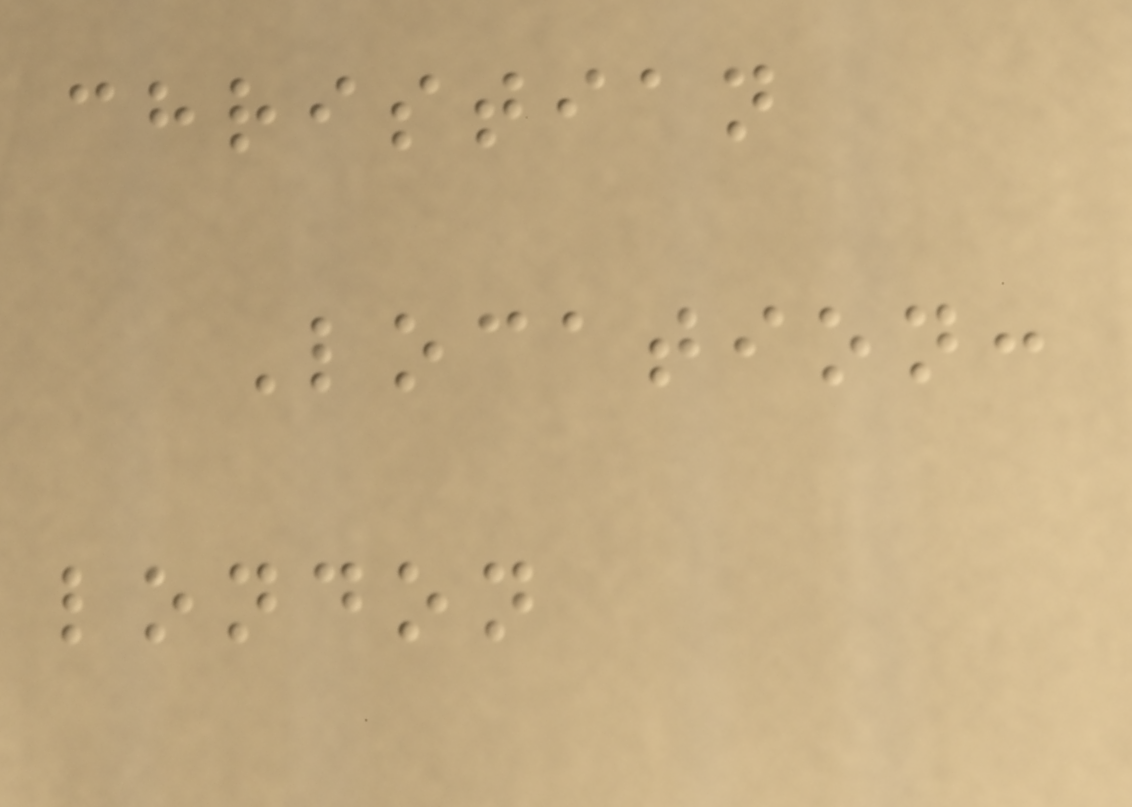christian
Location:
london
